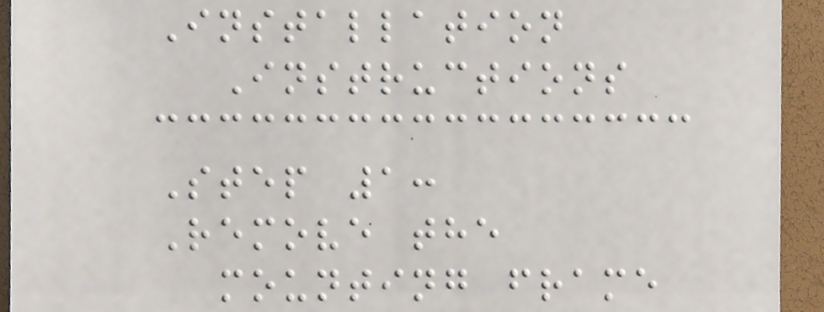Installation
Instructions
Step 1:
Remove the
mounting frame
